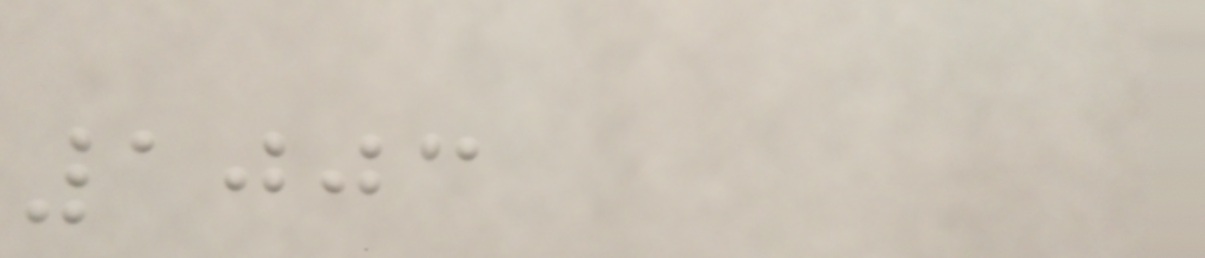1003
